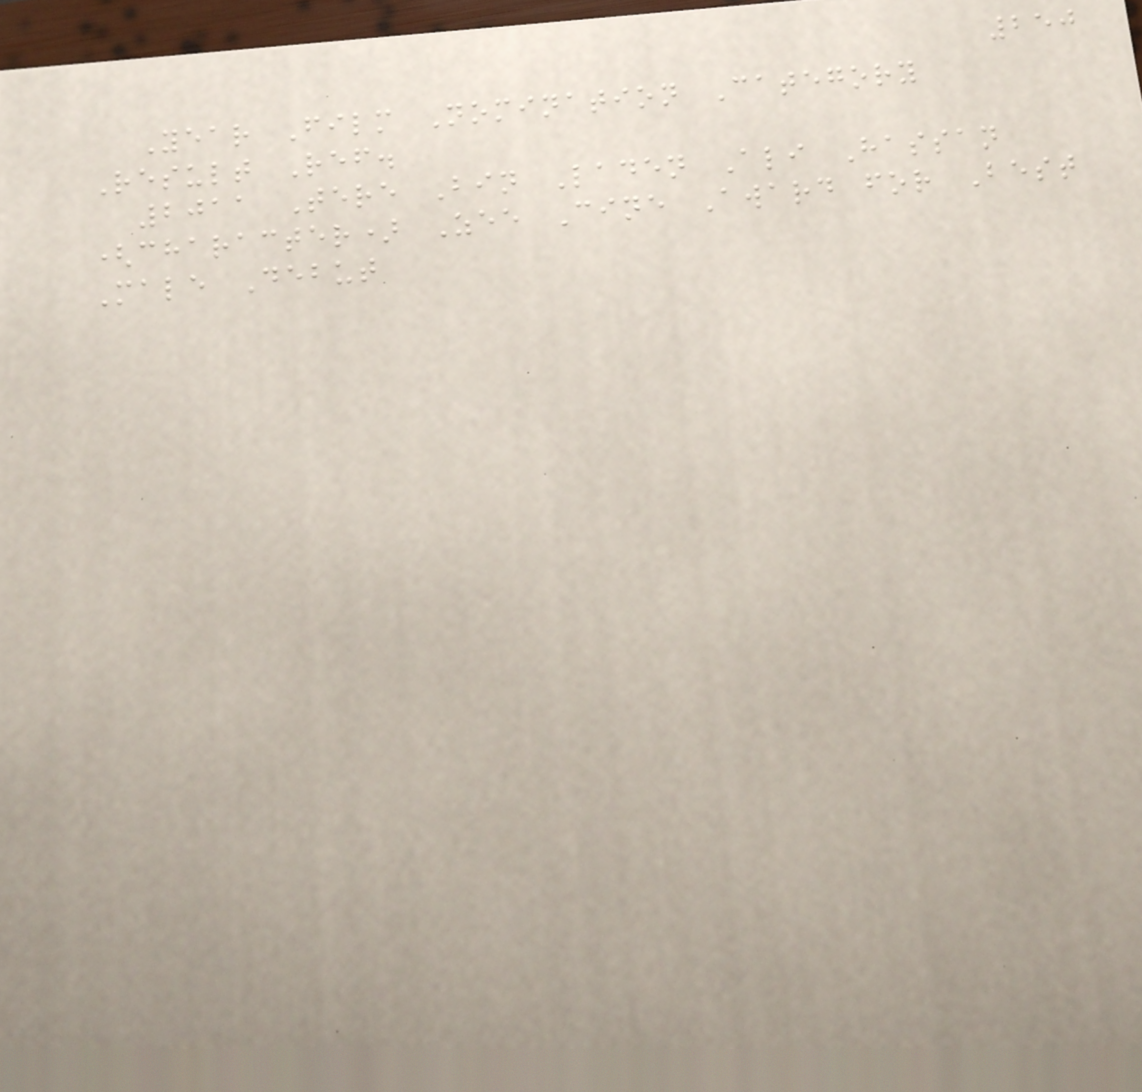250
Year Film Nomination Category
Result Ref.
2011 Tere Bin Laden Ali Hassan
(character) Zee Cine Award for Best
Male Debut
